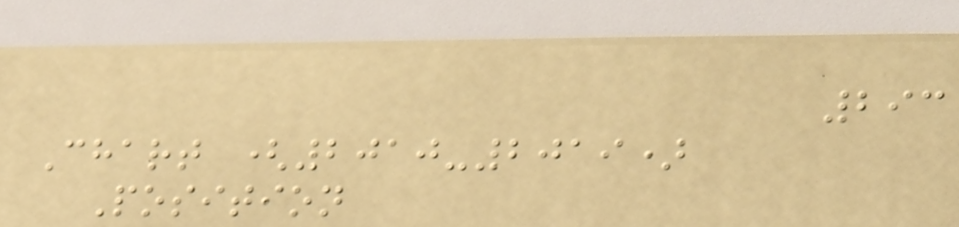293
Chart (2010-2019)
Position
